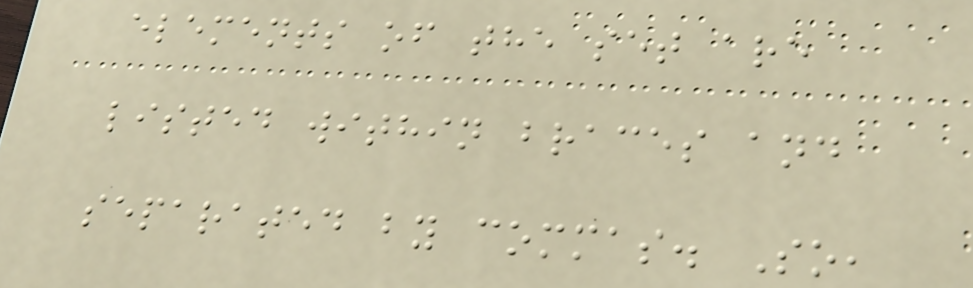elements of the set are
listed within braces and
separated by commas. So,
